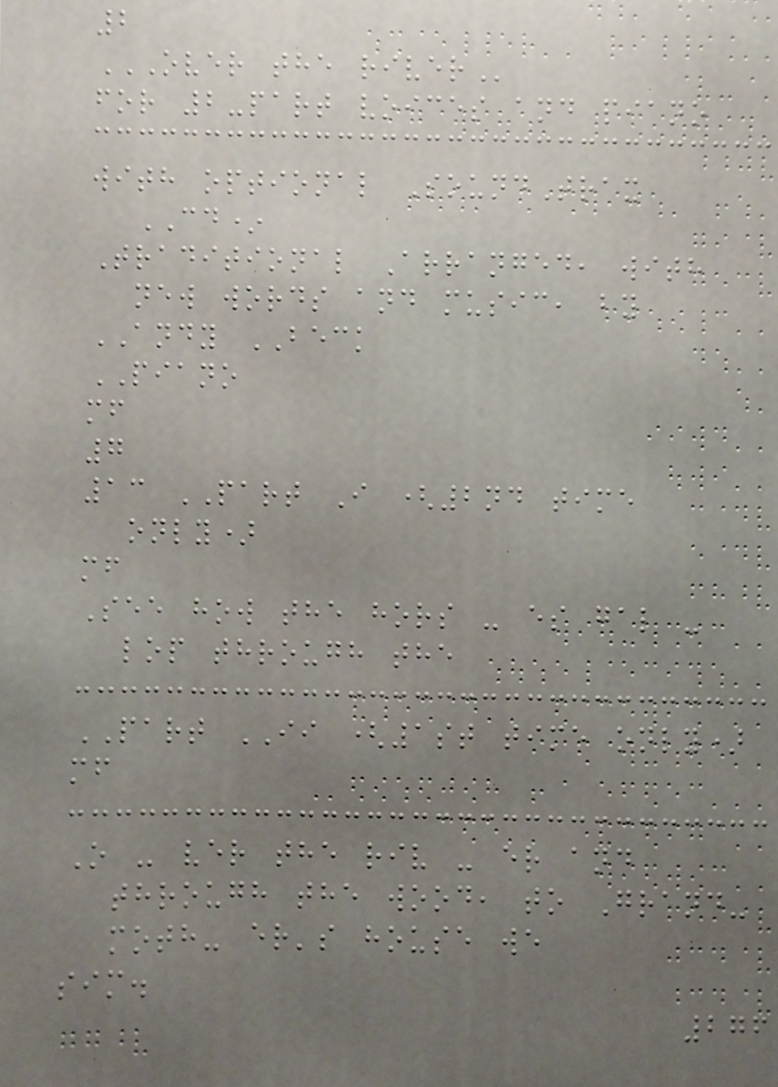2
OVER THE RIVER
for 2-part voices and piano
with optional SoundTrax
CD*
Traditional Arranged, with
new words and music, by
ANDY BECK
PIANO
mf
7
13 PART I (2nd time
only)
mf
See how the hors - es gal -
lop through the
PART II (1st time only)
mf
O - ver the riv - er and
through the wood, to Grand-
moth- er's house we
sim.
276
